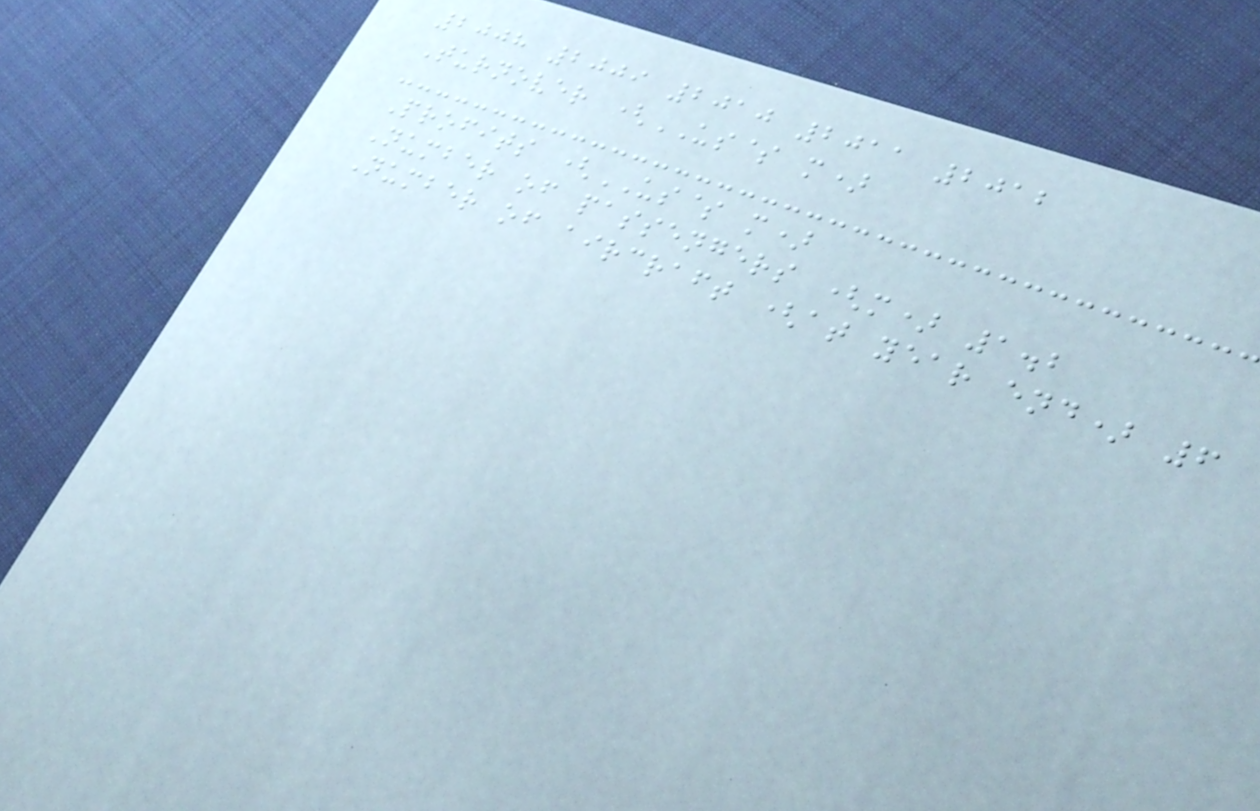2008 2009 2010 2011 2012
Turnover (US$ m)
Profits (US$ m)
Number of passengers (m) 1.2
Number of aircraft (at year end) 6
